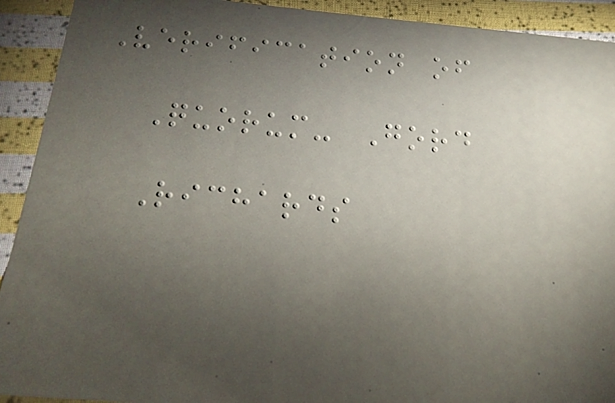Verification of
Quorum- Gord
Richards
